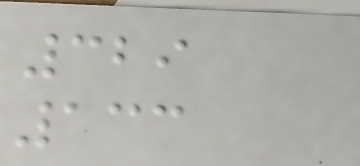329
133
